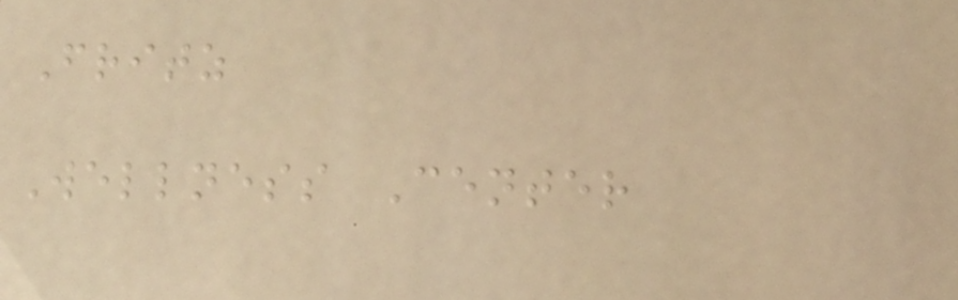Fritz
Wellness Center
